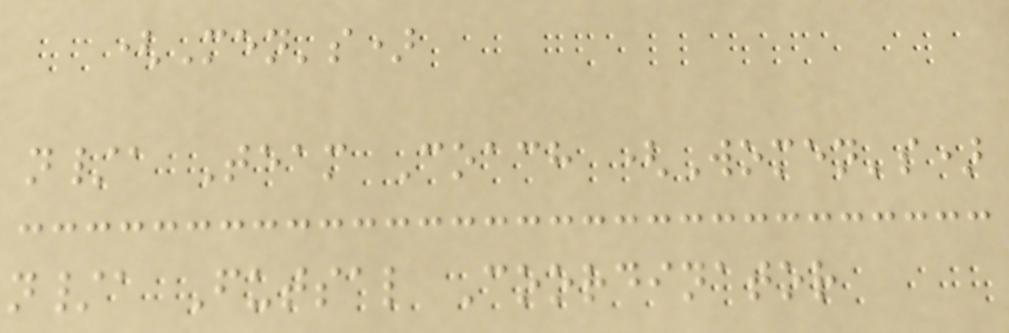(Men's)
n/a Team Coach (Women's)
n/a Futsal Coordinator
